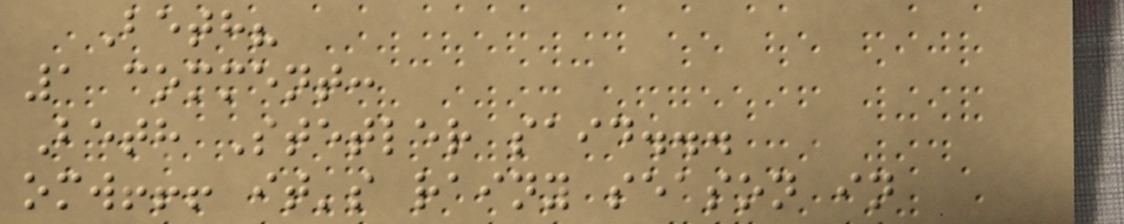Beth?
1 comment:
Beth Stetler said...
omw!!! it's rainy season in
